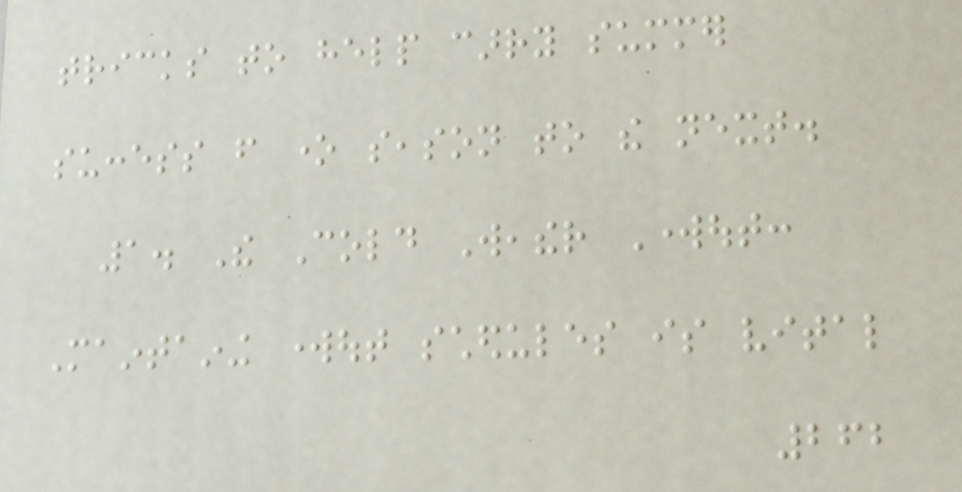tricks to help carry summer
success from one season to the next.
1. The Cold Weather Workout:
Maintaining workout schedules is vital
262
